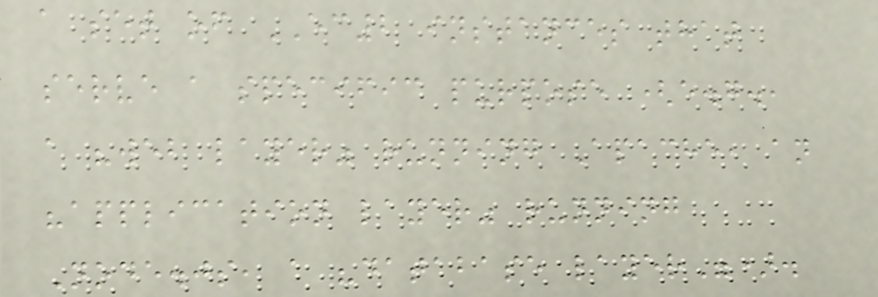a set of EC2 instances that
serve a specific purpose (e.g.,
a "web layer" running Apache, an
"application layer" running
Node.js, a "database layer").
